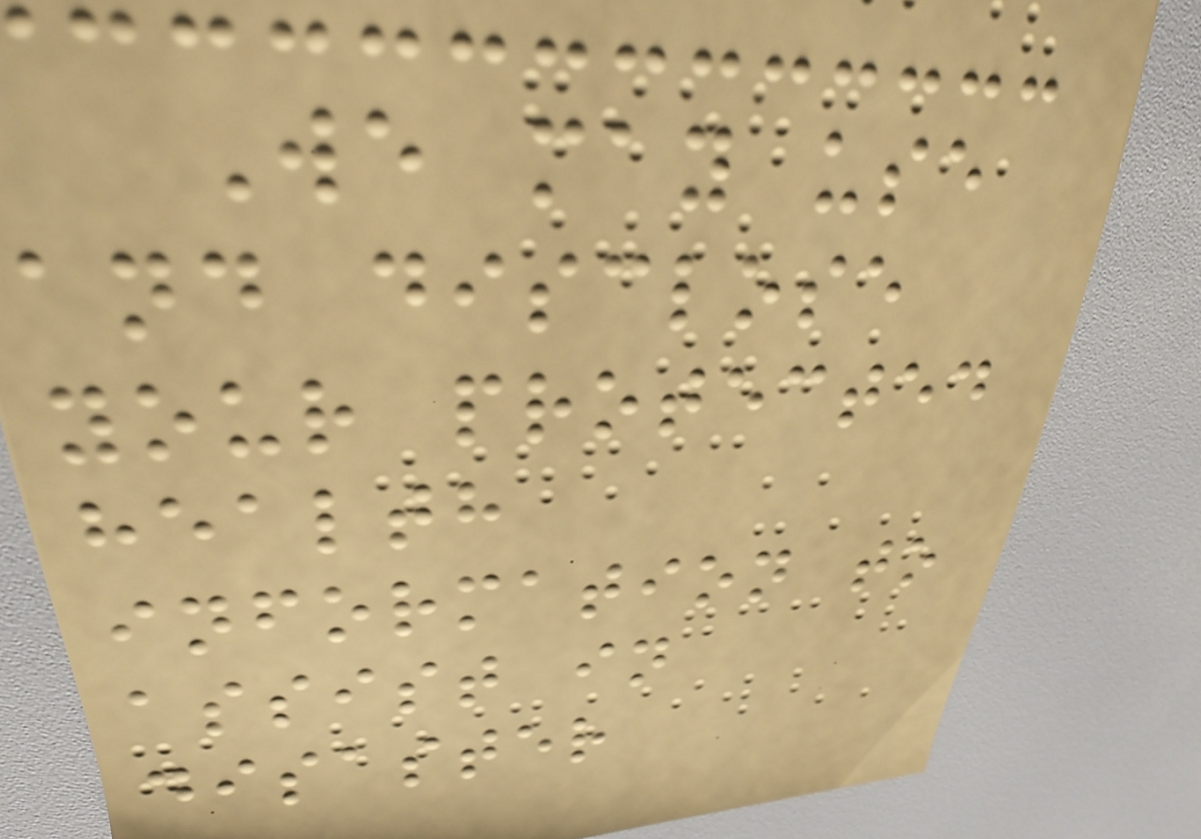We may use
and disclose
your protected
health
information to
assist in
disaster
